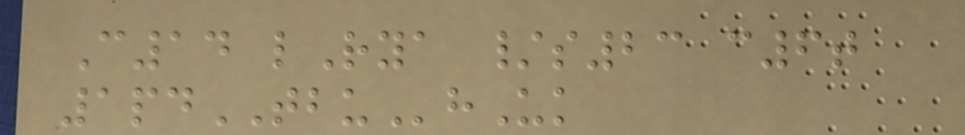C14 lRya /s23 c6t
1pdTBUhUk
